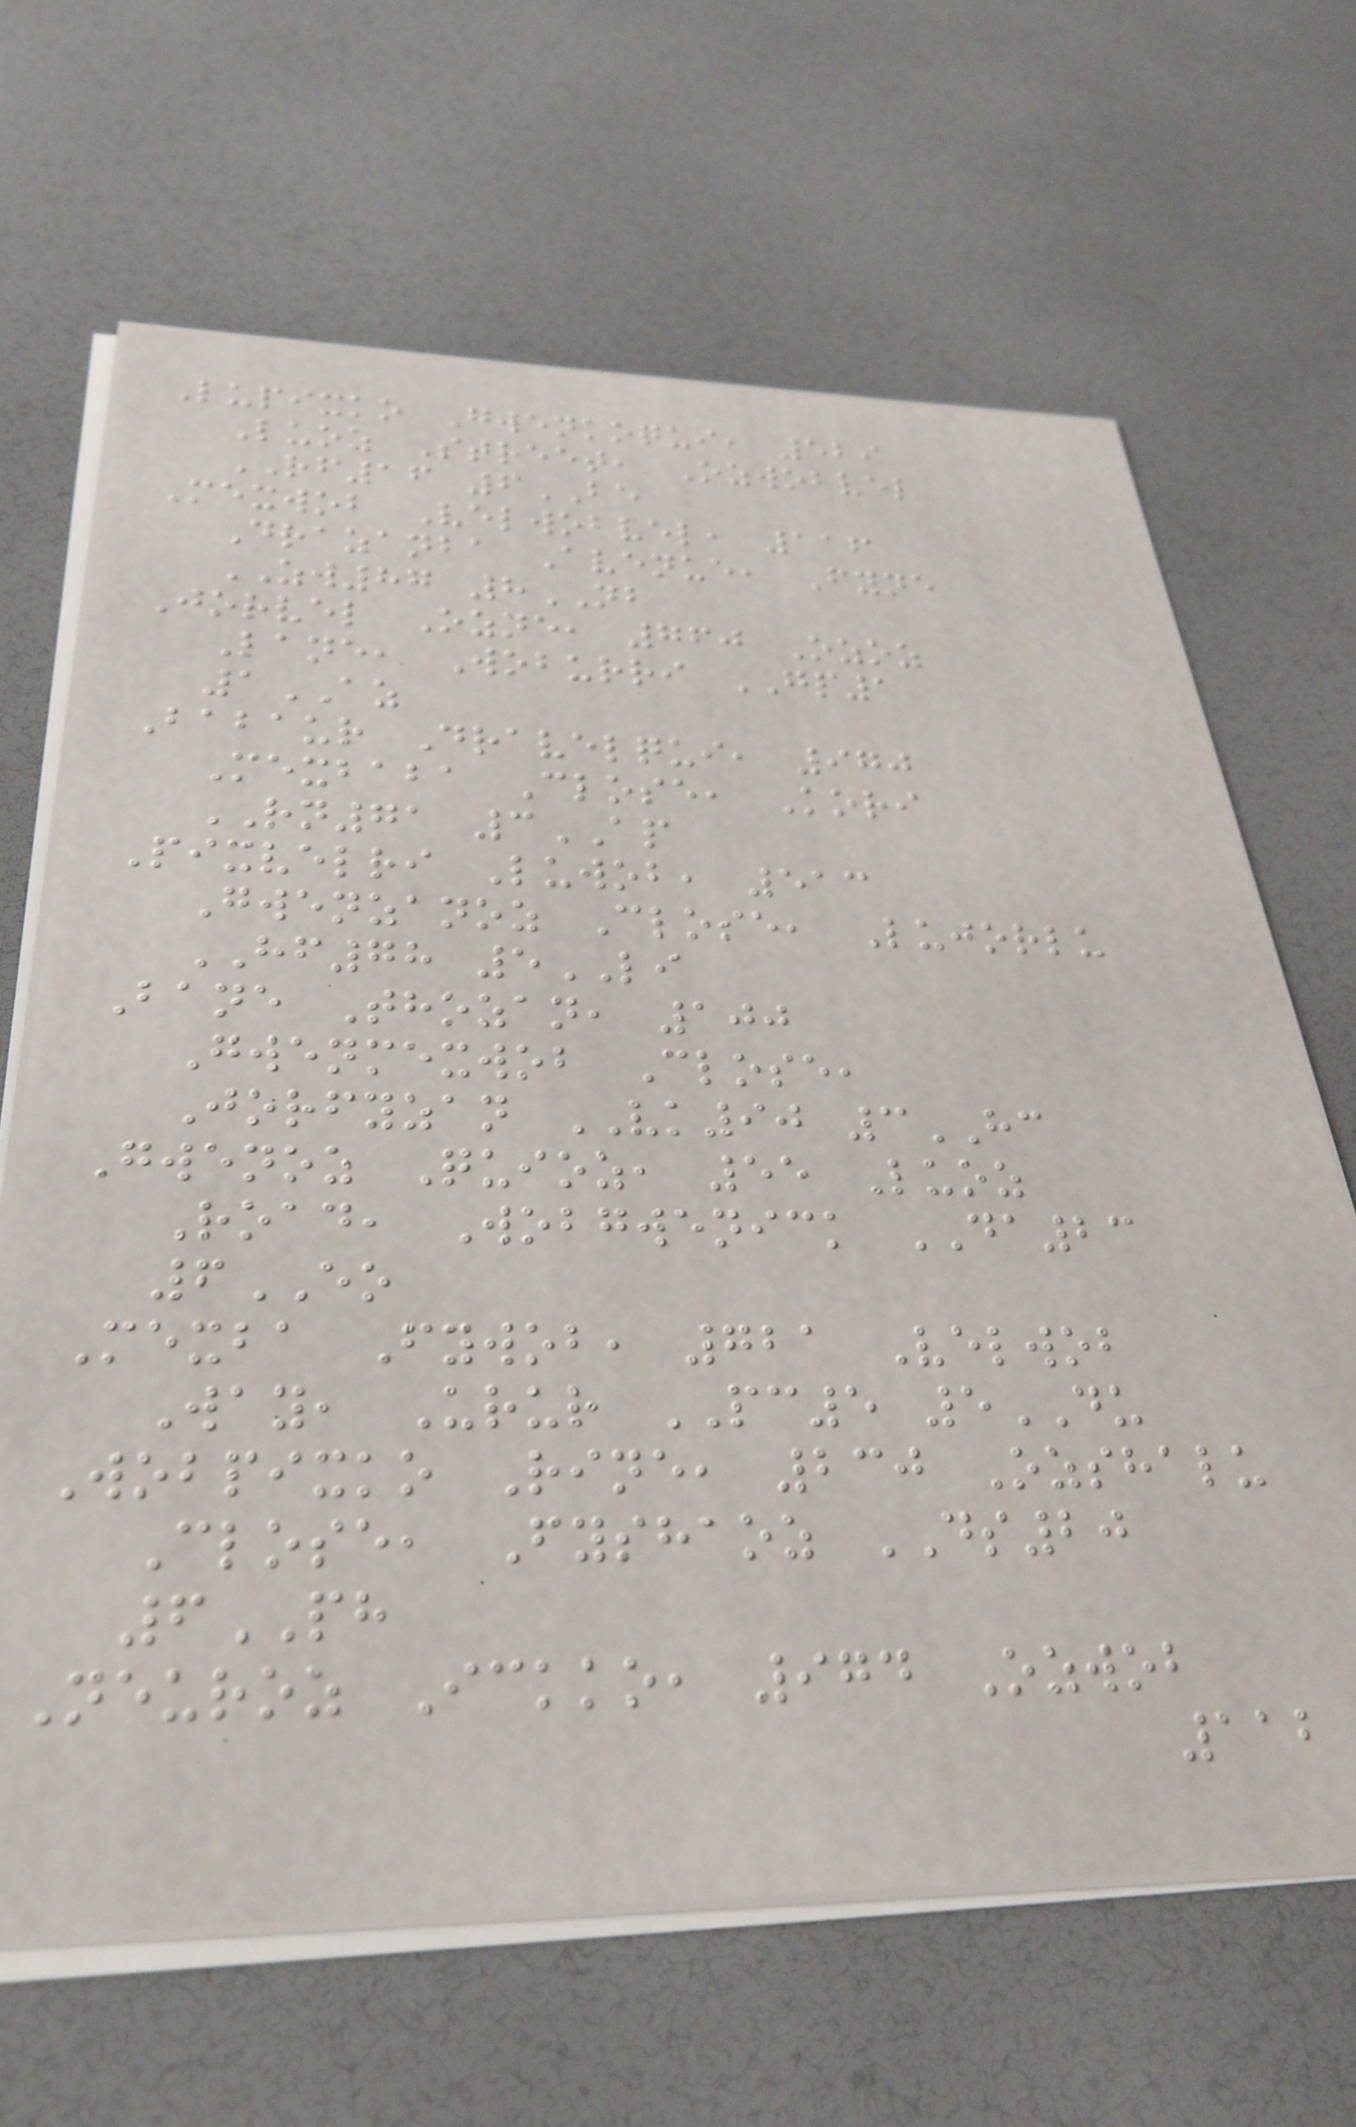Lupixko Gwenkoqui, 529
Luoz Street, Ozwobvel
RF16 6BE
Mexwob Velwobvel, 116
Drazanba Avenue, Fyne
ZW87 8NB
Jorvel Ozne, 760 Ozoz
Lane, Woburri GP1
1AZ
Babaur Dravelqui, 970
Mexbaba Close, Kori
RN71 3AP
Pixvelri Luwob, 513
Gwenzanoz Close, Lujorlu
HF78 5LI
Bane Thozan, 100
Gwenmexwob Close,
Jorfyzan VK90 3HC
Gwenoz Quioz, 55 Luoz
Road, Wobgwenick DA23
6EO
Mexba Fywob, 721 Velwob
Way, Urur PC5 5DU
Wobpixko Rine, 230 Ozshalu
Close, Fyshaoz DS20
6PH
Neuroz Ickko, 974 Ozwob
112
